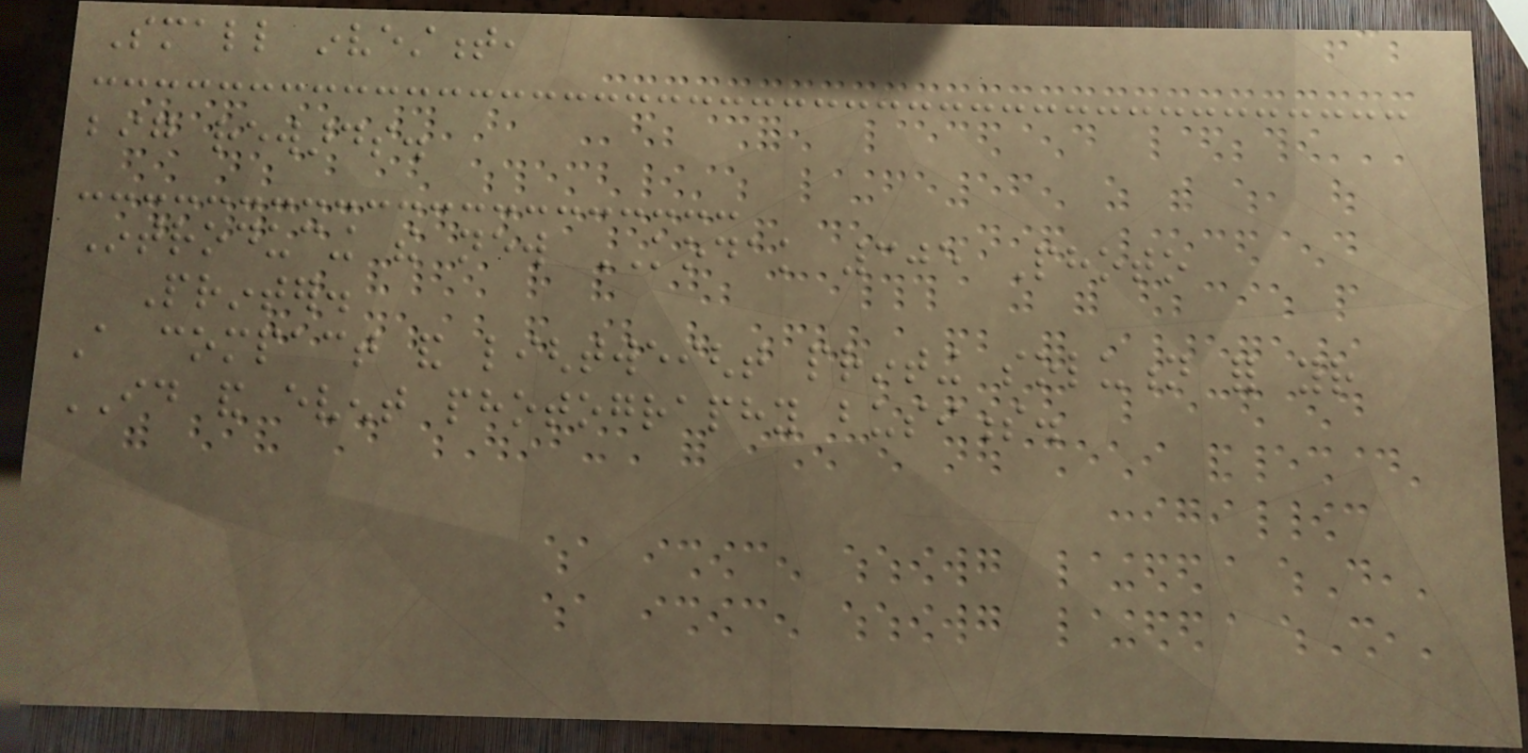Small investment,
big rewards.
Introducing the new KODAK 305 Photo
Printer.
A compact and lightweight printing solution for your
ID and event photography business.
